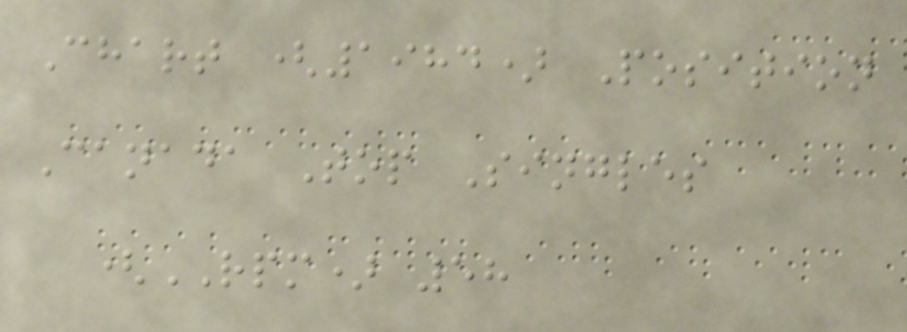Chart (1984) Position
Canada Top Singles
(RPM) 58
